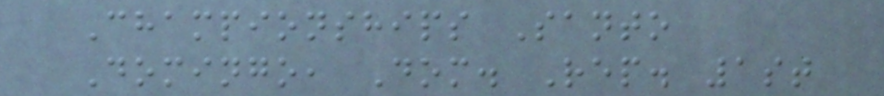Championships Santo
Domingo, Dom. Rep. 1st
